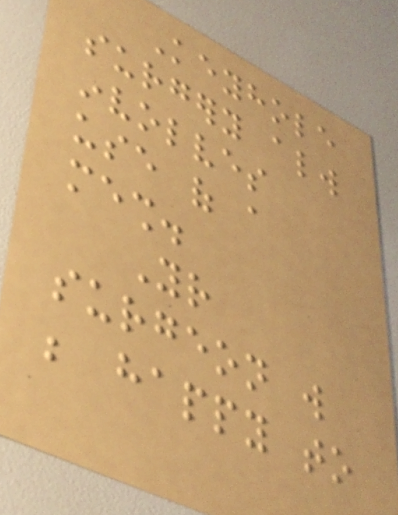Keyhole
surgery always
involves
use of a
mesh.
Your
surgeon will
be happy to
